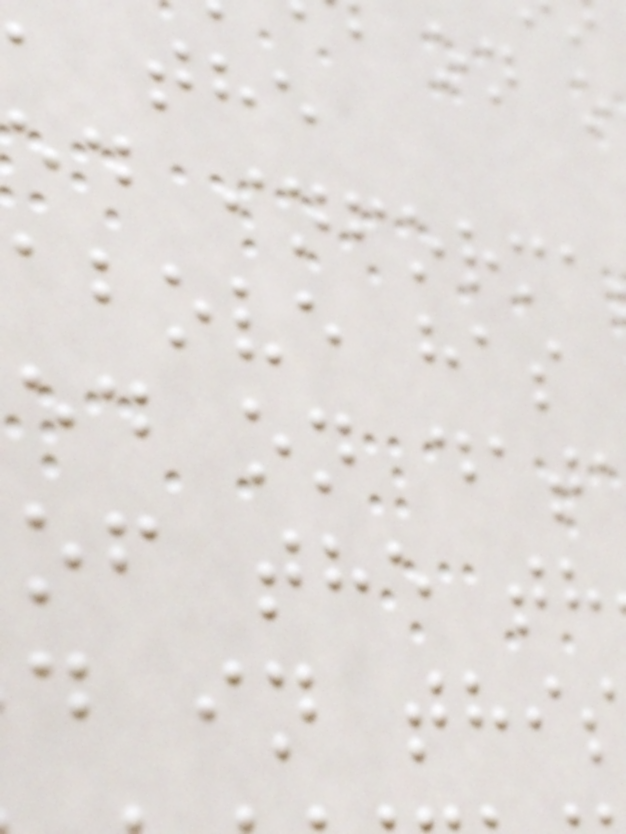ed informa
above has
ed on dat
of the th
d in thi
